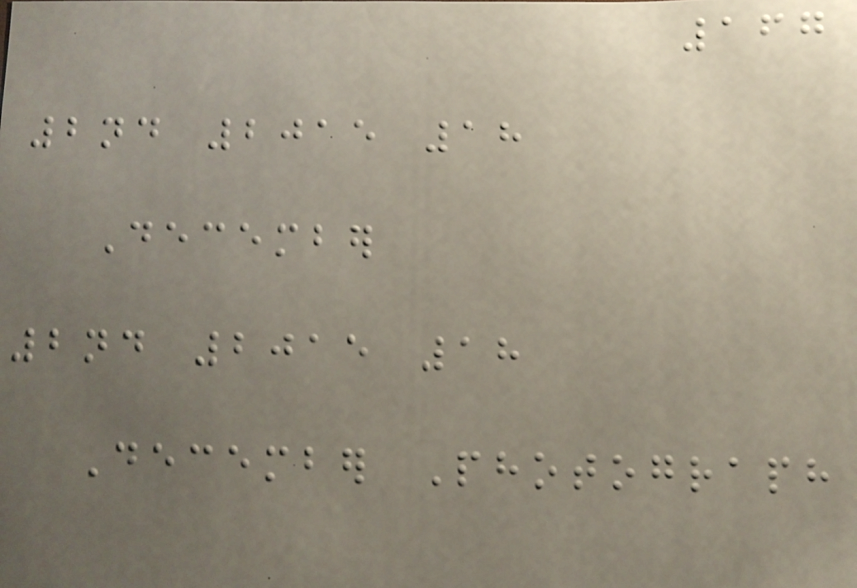167
2nd 2015 18
December
2nd 2015 18
December Photograph
